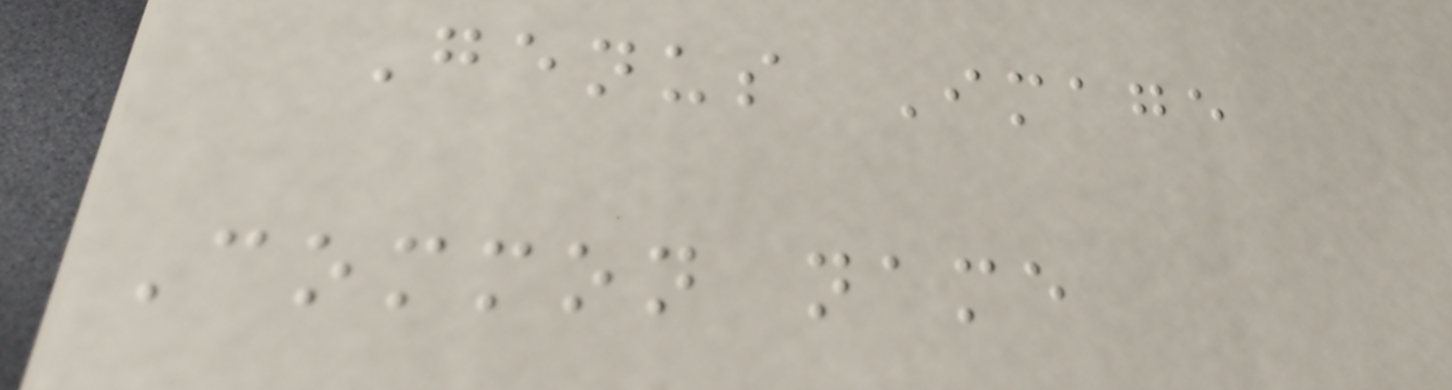Genus Image
Common name
